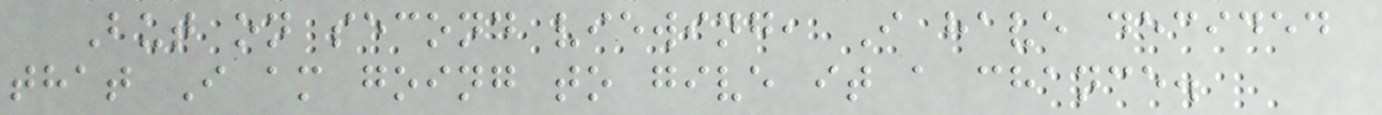But on second viewing, I have decided
that I am going to give it a chance.
